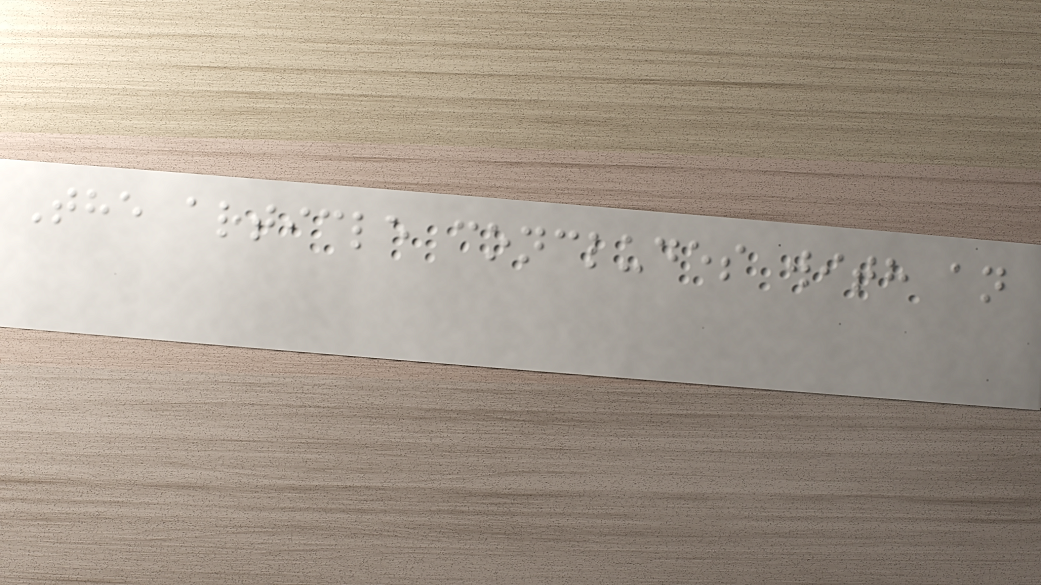The article concludes with an
